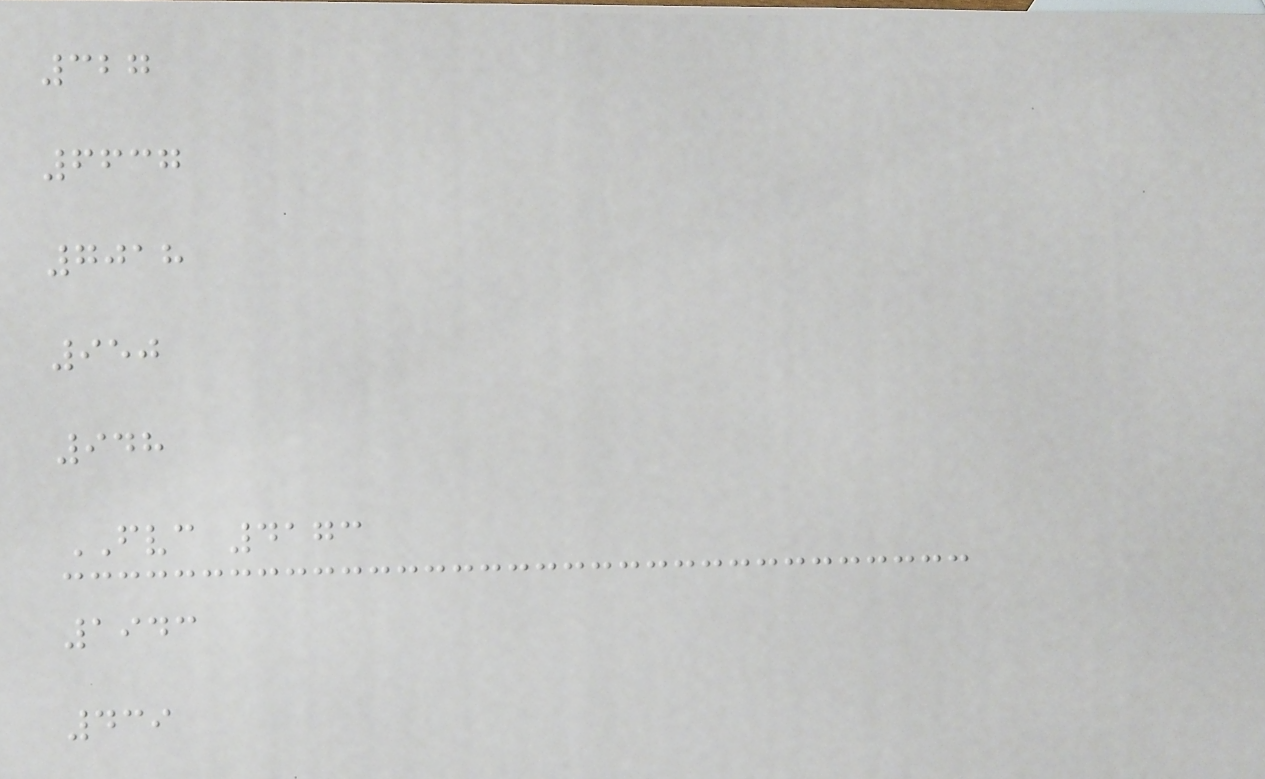327
6637
7018
950
948
FVC 4173
1943
439
